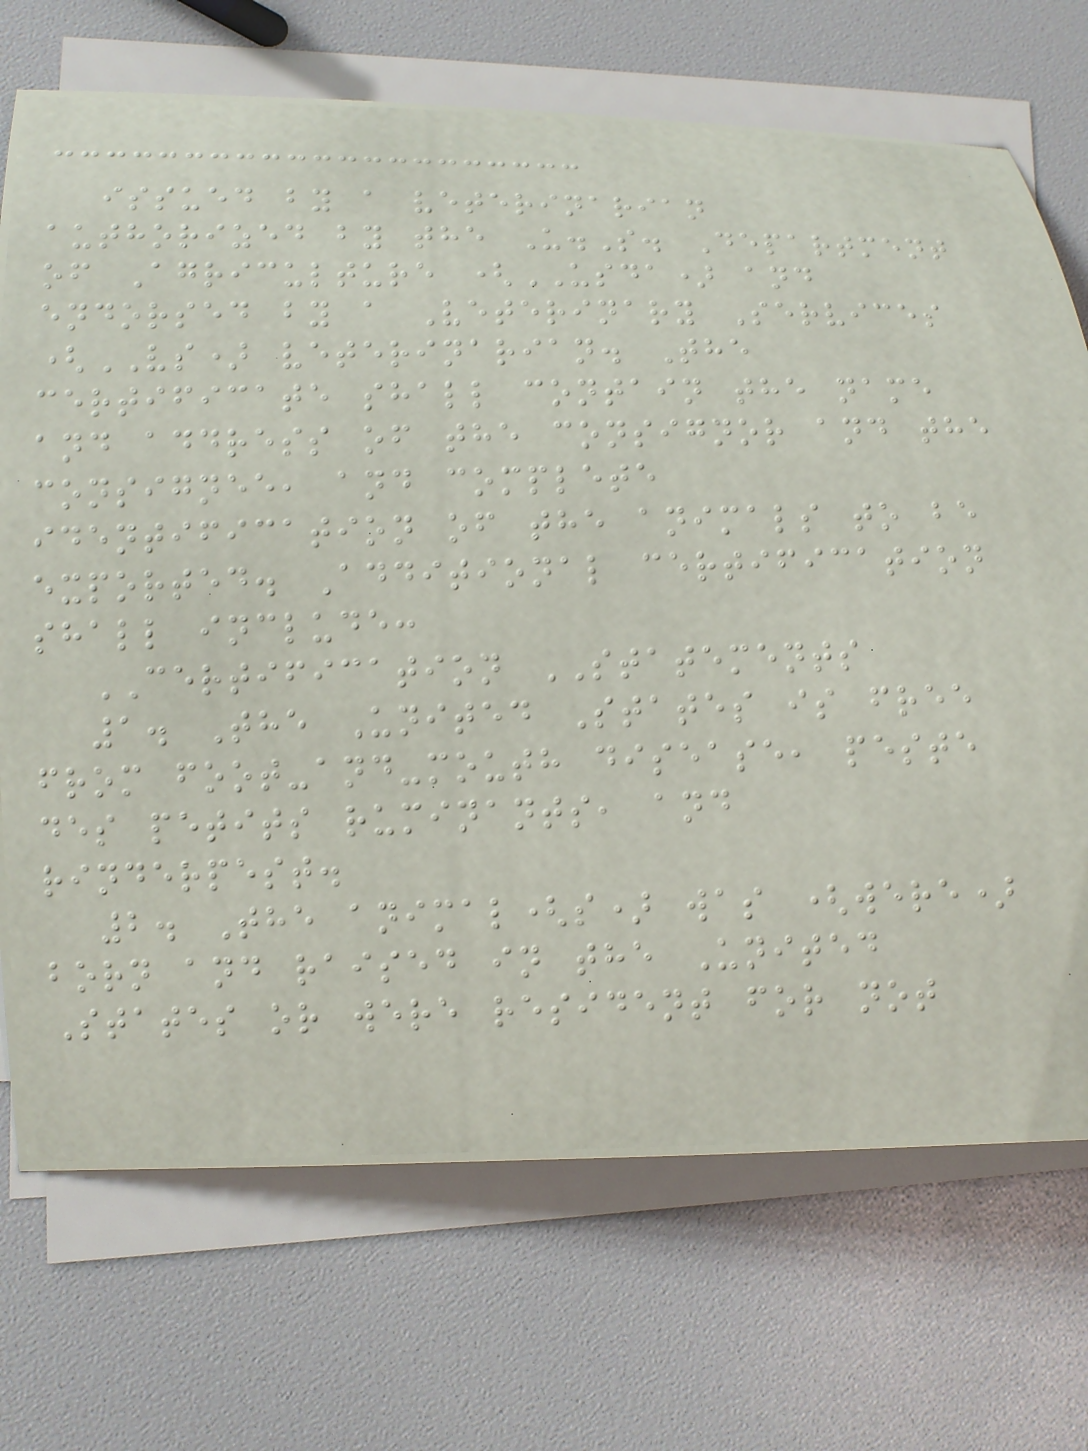issued by a veterinarian
authorized by the U.S. Department
of Agriculture (USDA) and
endorsed by a Veterinary Services
(VS) veterinarian. The
certificate shall contain the name
and address of the consignor and the
consignee, and complete
identification of the animals to be
exported. Additional certification
shall include:
CERTIFICATION STATEMENTS
1. The United States is free
from foot-and-mouth disease, peste
des petits ruminants, and
rinderpest.
2. The animal(s) was (were)
born and raised in the United
States or were resident for not
